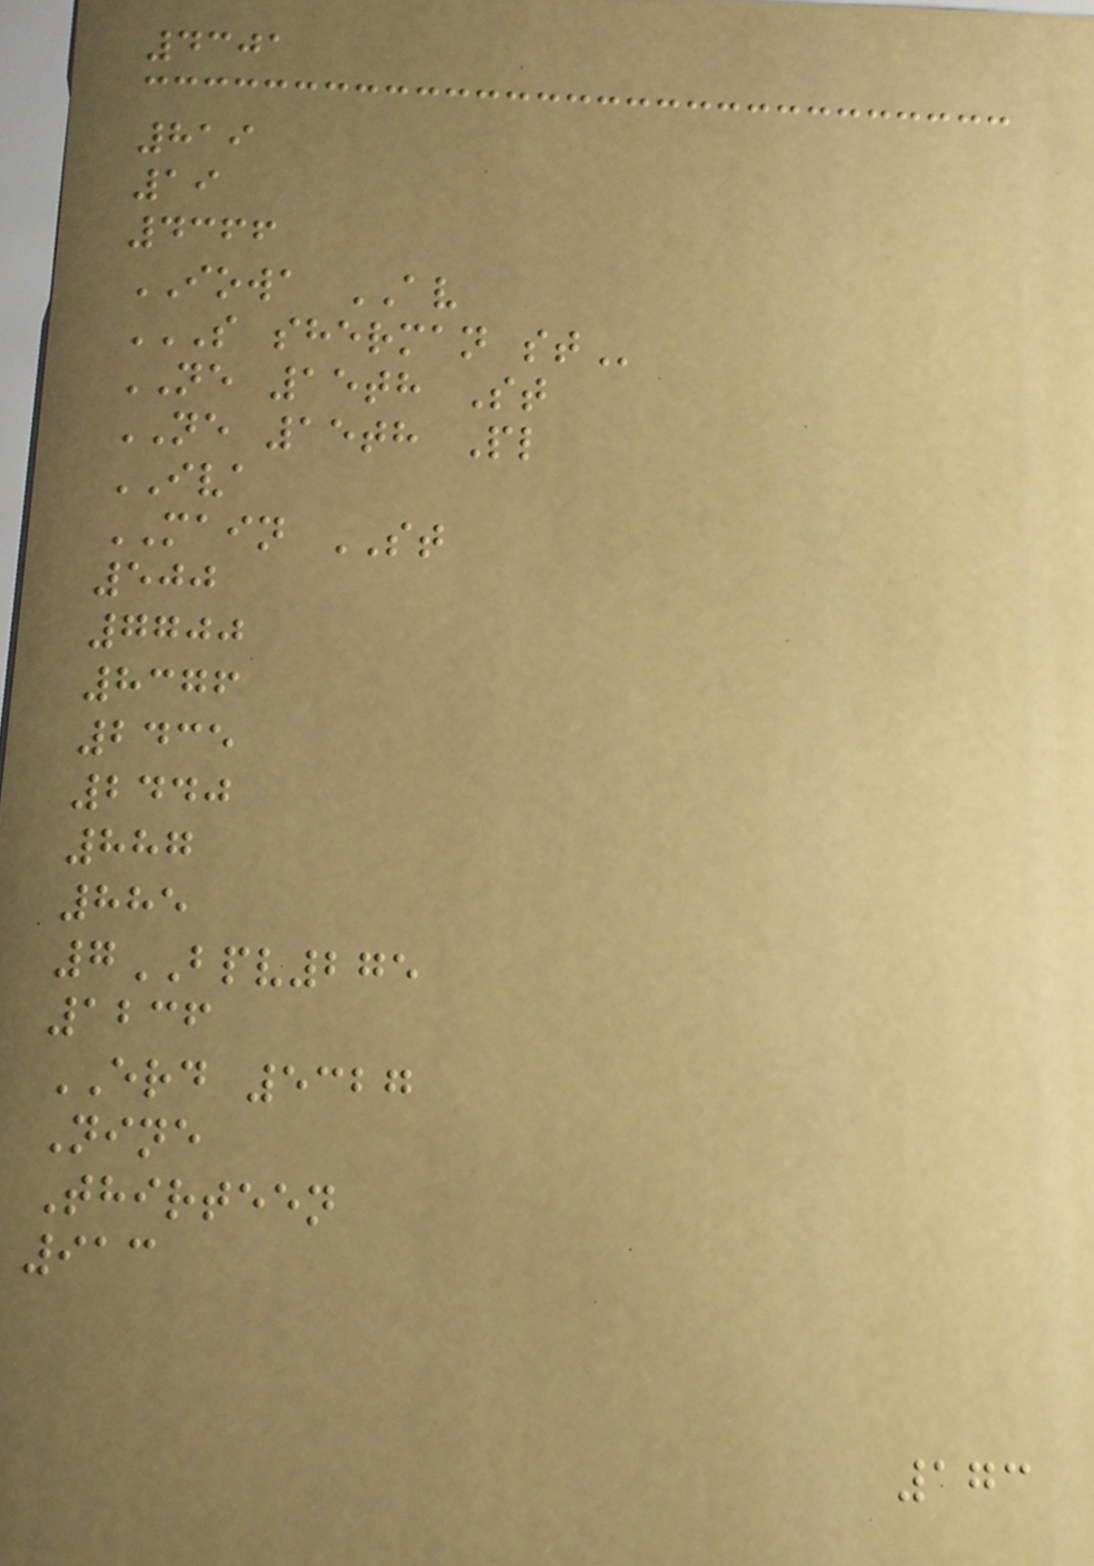4301
819
19
4366
IOWA AV
S SHERMAN ST
NE 15th St
NE 15th Pl
IVA
MAIN ST
500
7700
8376
2435
2440
887
885
7BPV275
1236
ERD 5327
Nine
Thirteen
913
173
